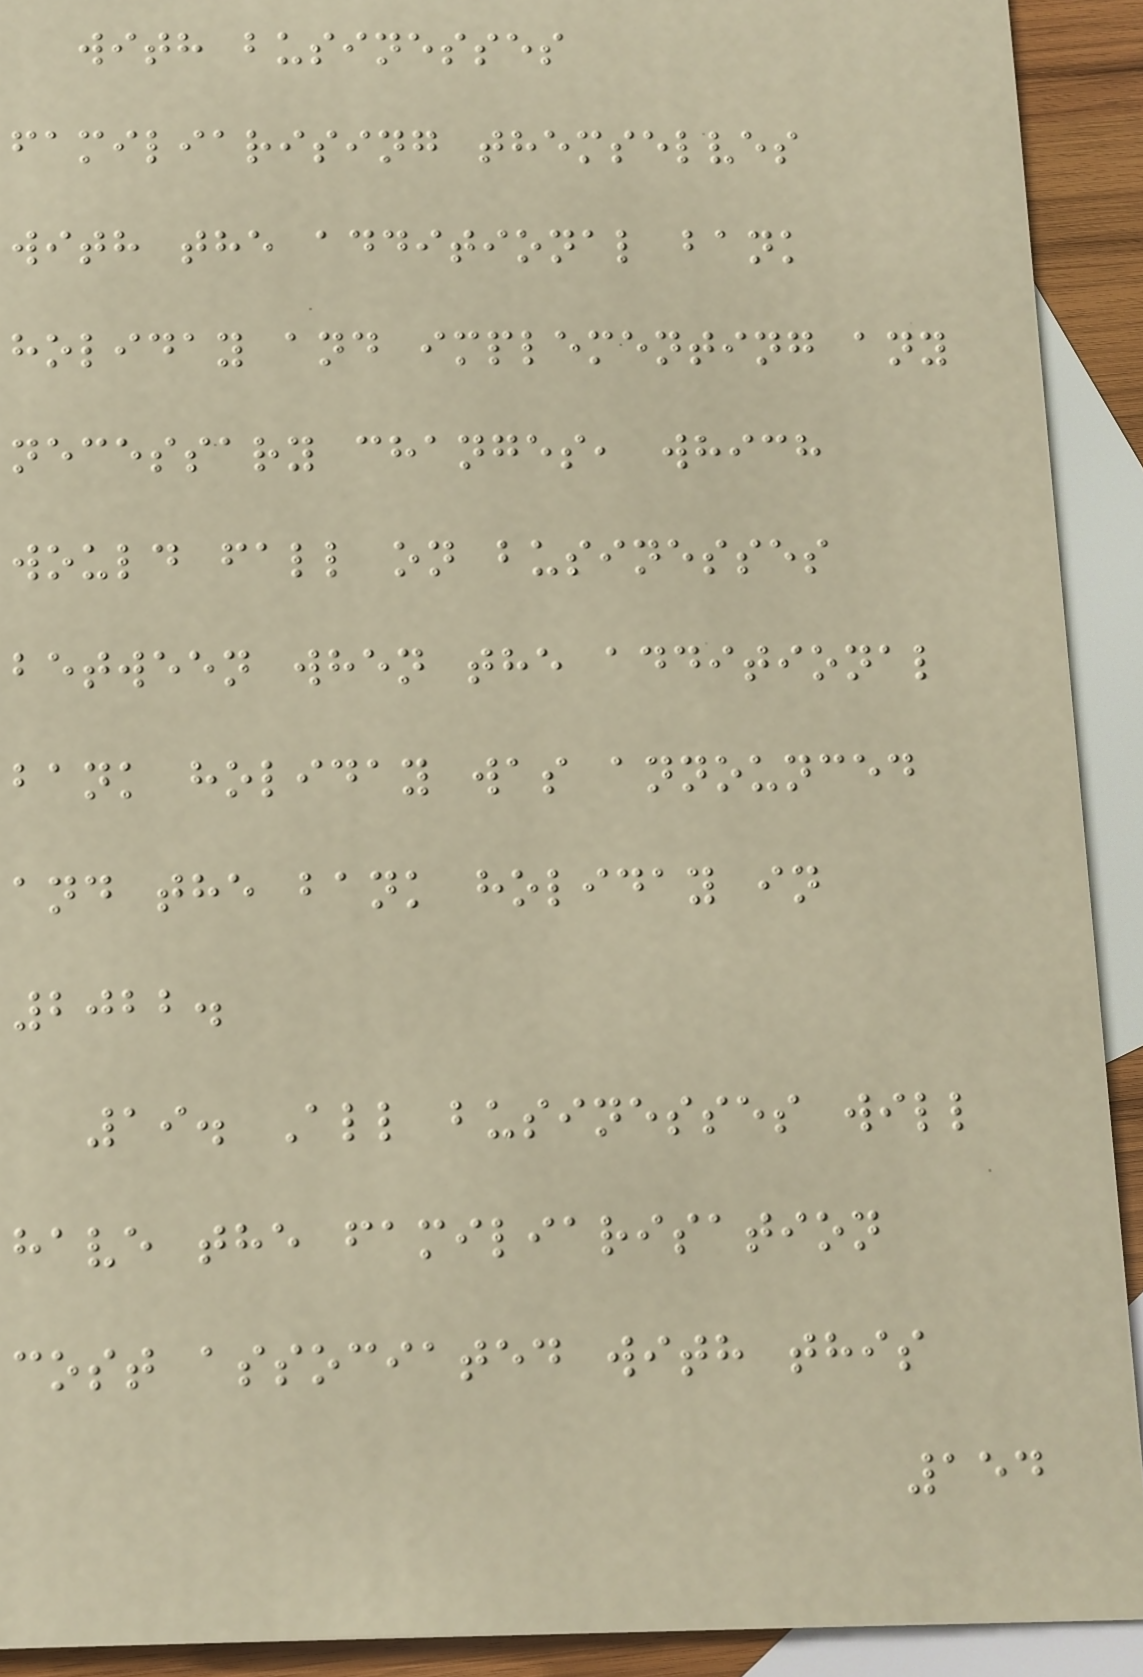with businesses
familiarising themselves
with the additional bank
holiday and implementing any
necessary changes, which
would fall on businesses
between when the additional
bank holiday was announced
and the bank holiday in
2022.
19. All businesses will
have the familiarisation
cost associated with this
154
